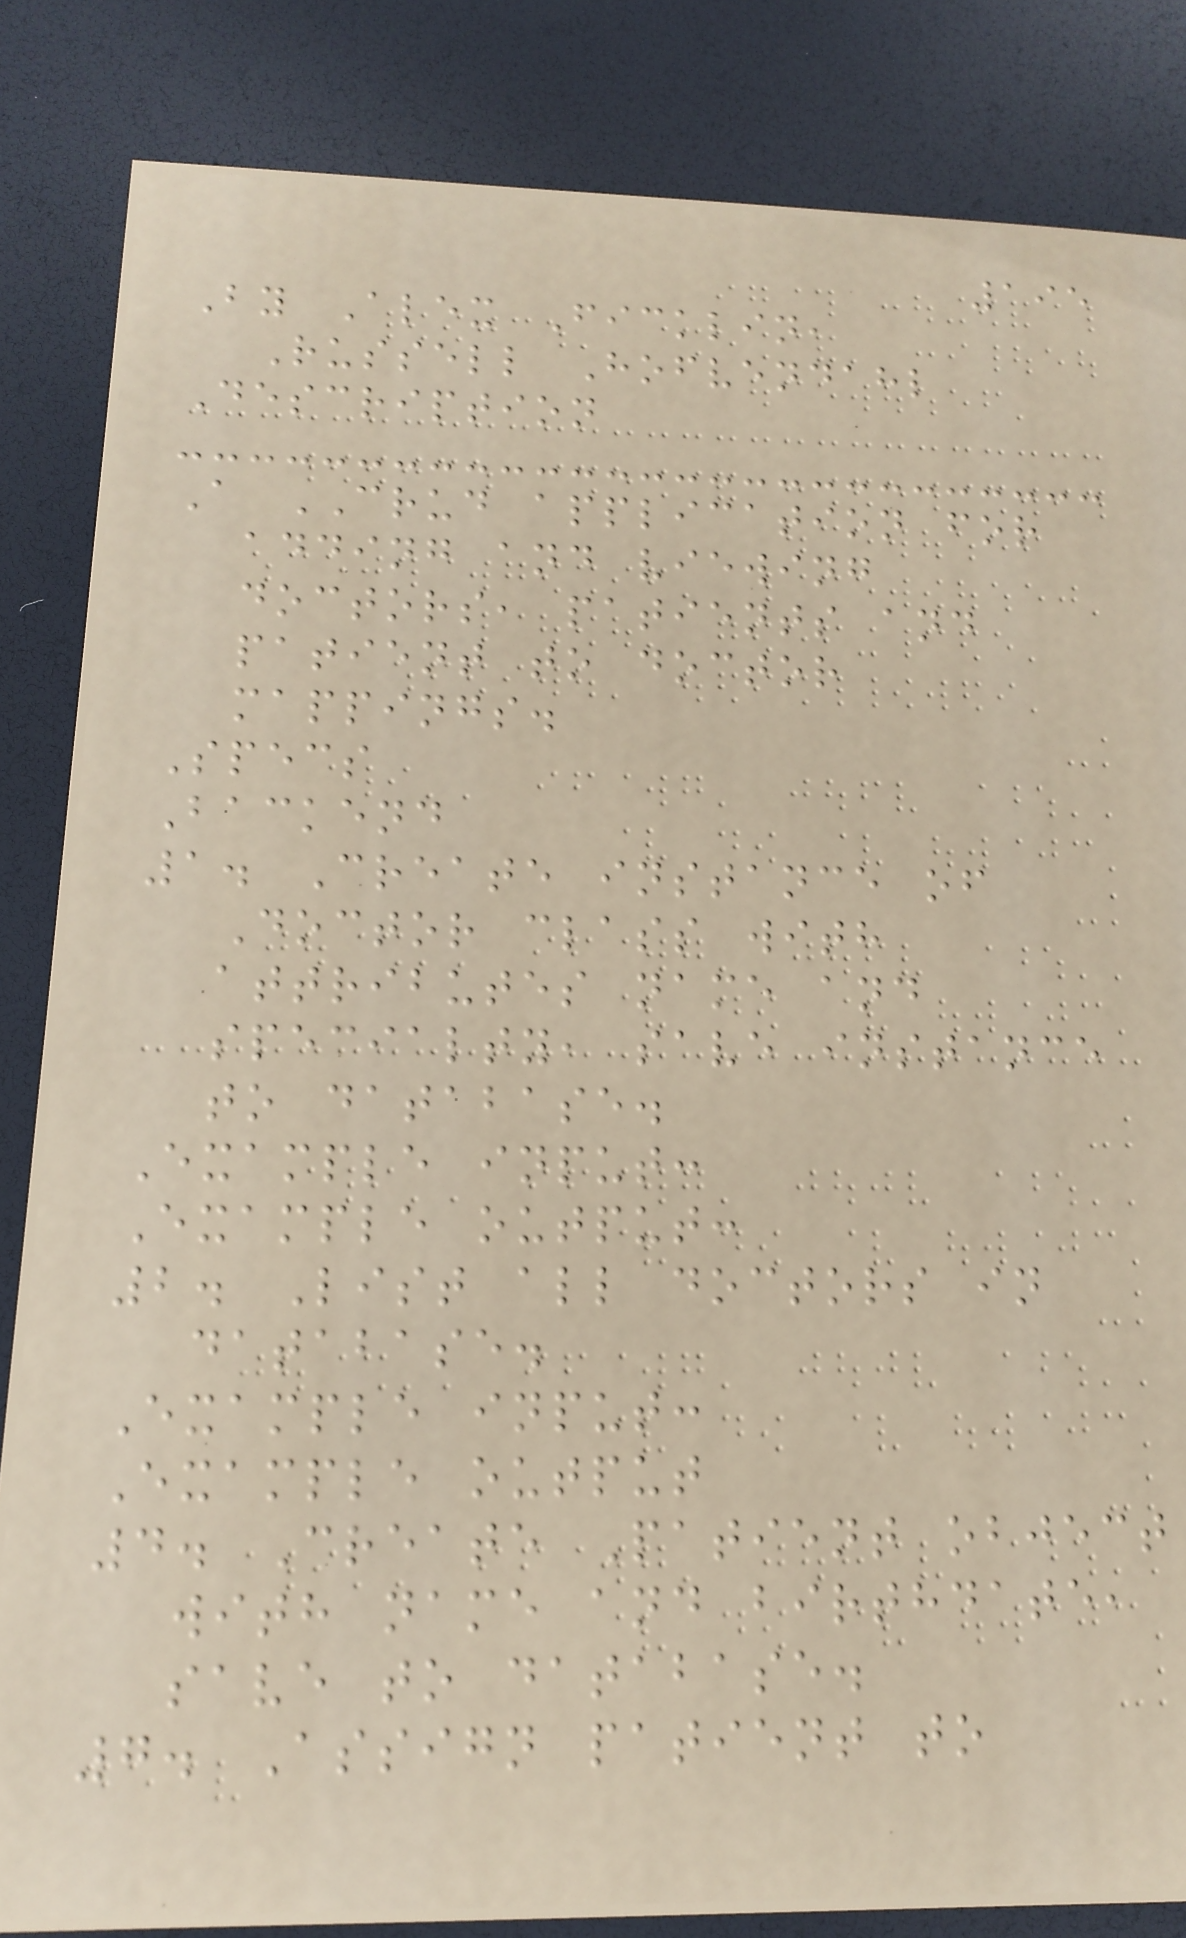195
By Alex Ficklin,
Russell Hofvendahl
Description
A CRUD application for
adding and viewing
doctors, patients and
patient to doctor
mappings.
Specs
Backend
1. Create instance of
Doctor class with
attributes name and
specialty, save instance
to database.
Example input:
Example output:
2. List all doctors in
database.
Example input:
Example output
4. Create Patient object
with name and birthdate,
save to database.
7. Assign patient to
